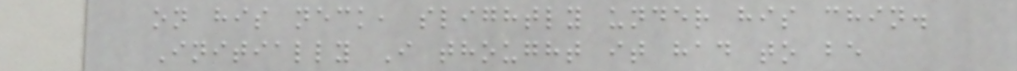on his neck, slightly under his chin.
Initially I thought it had to be
